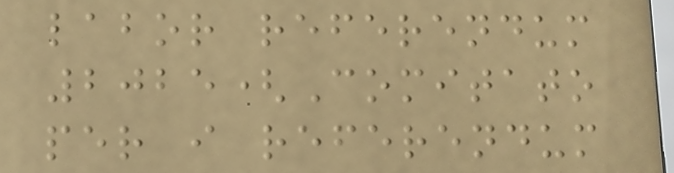labor referendum
2025(Comitato
per i referendum
